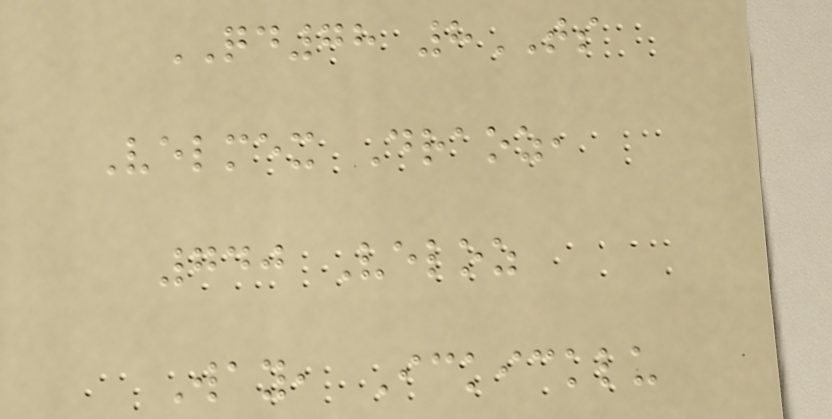QD78 8TS
Velmex Draoz,
740 Veloz
Way, Ickicklu
